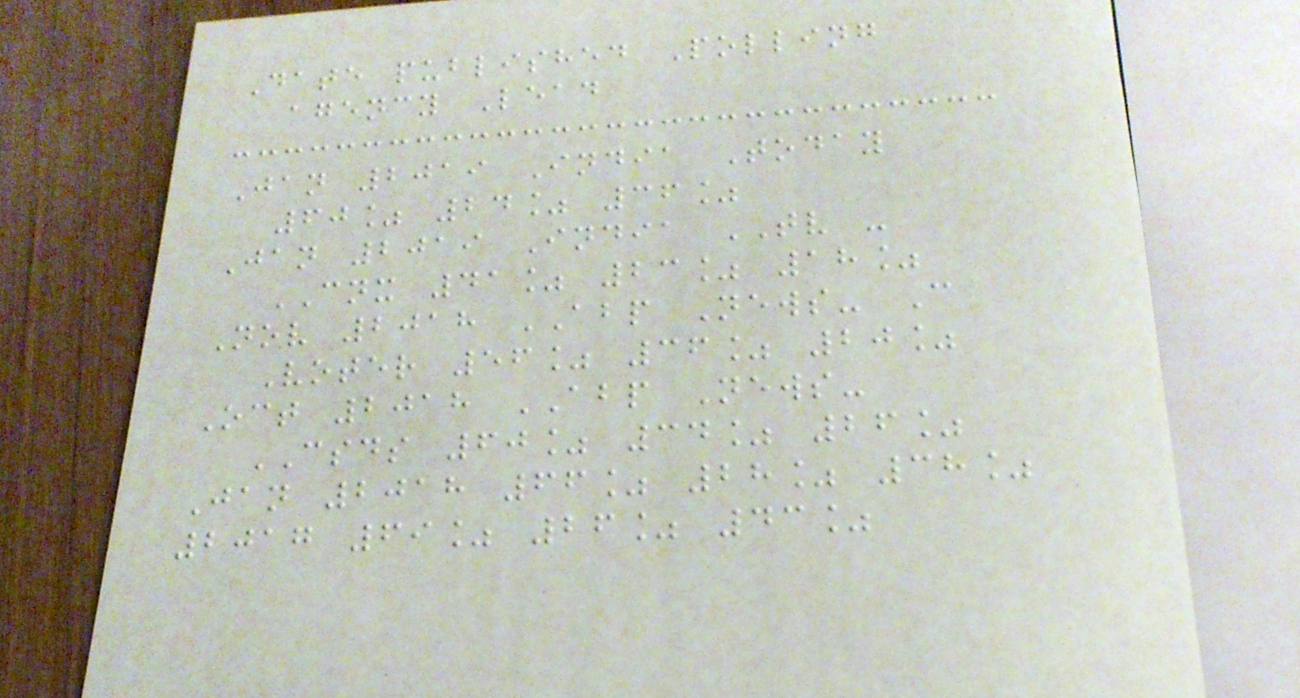Date published Polling
agency Lead
Jan 2019 India Today
60% 24% 36%
Jan 2019 India TV -
CNX 41% 23% 18%
Nov 2018 ABP News- C
Voter 56% 36% 20%
Oct 2018 ABP News-
CSDS 60% 34% 26%
Jan 2018 66% 28% 38%
2017 69% 26% 43%
